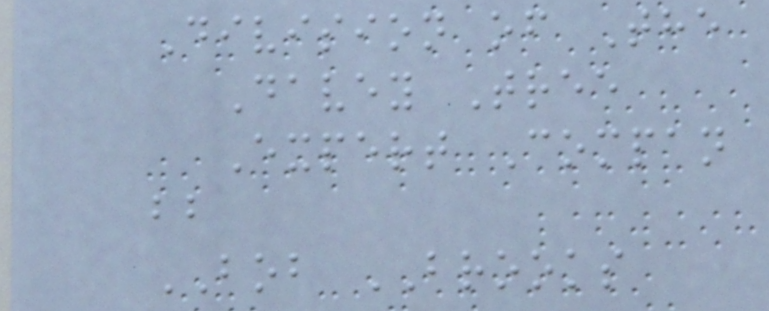Division of The
Davey Tree
Expert Compan
bb
BOB BROOKS
